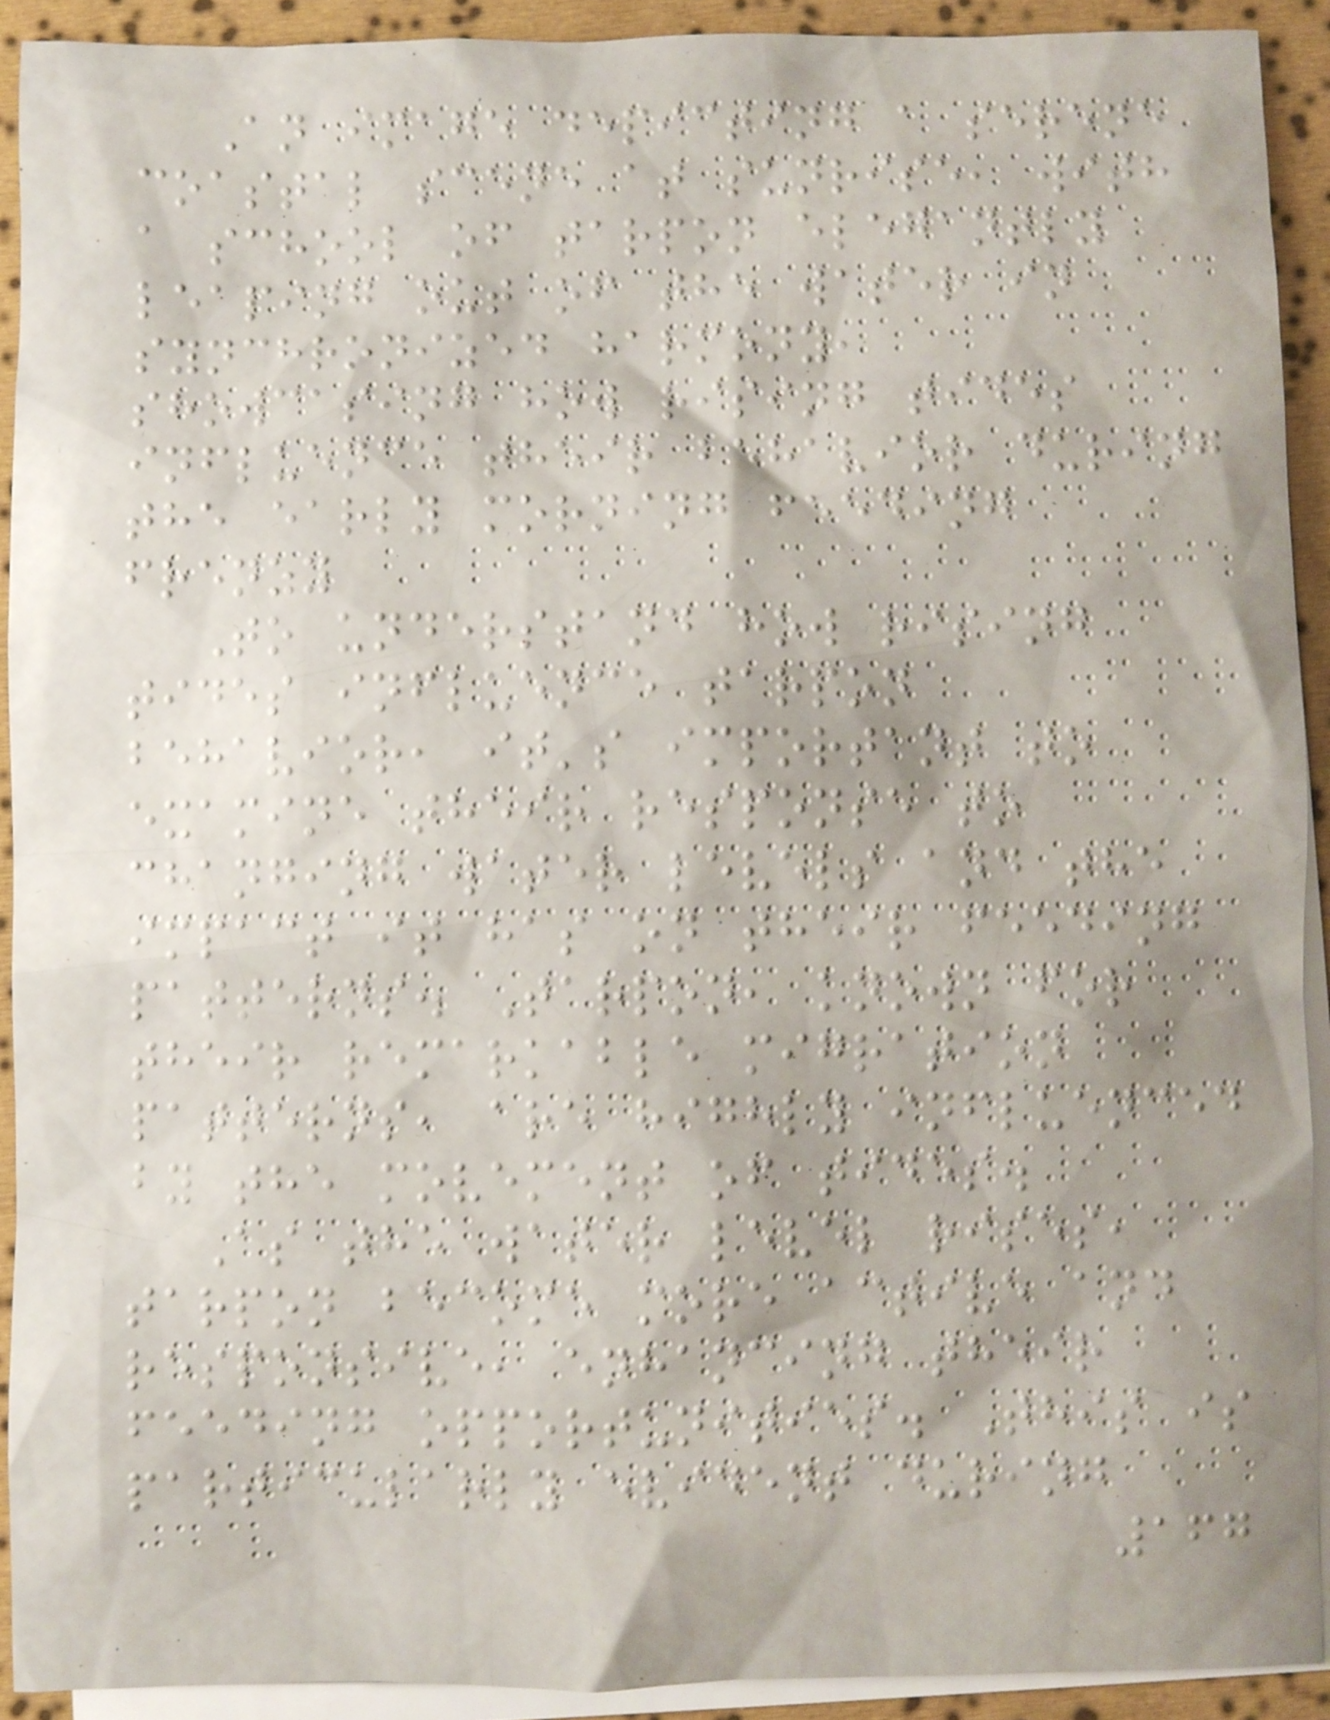An image depicting a serene
coastal scene at sunrise, with
a school of tarpon elegantly
leaping out of the water in
synchronized harmony,
showcasing how rising tides
influence their behavior during
the early morning feeding
frenzy
To understand how rising
tides influence tarpon
behavior, it's important to
examine their response to
changing water levels and the
impact it has on their feeding
patterns. Tarpon, known for
their remarkable migration
patterns, are highly influenced
by the movement of tides.
As the water level rises,
tarpon become more active and
responsive, enhancing their
feeding opportunities. This is
particularly evident during
167
